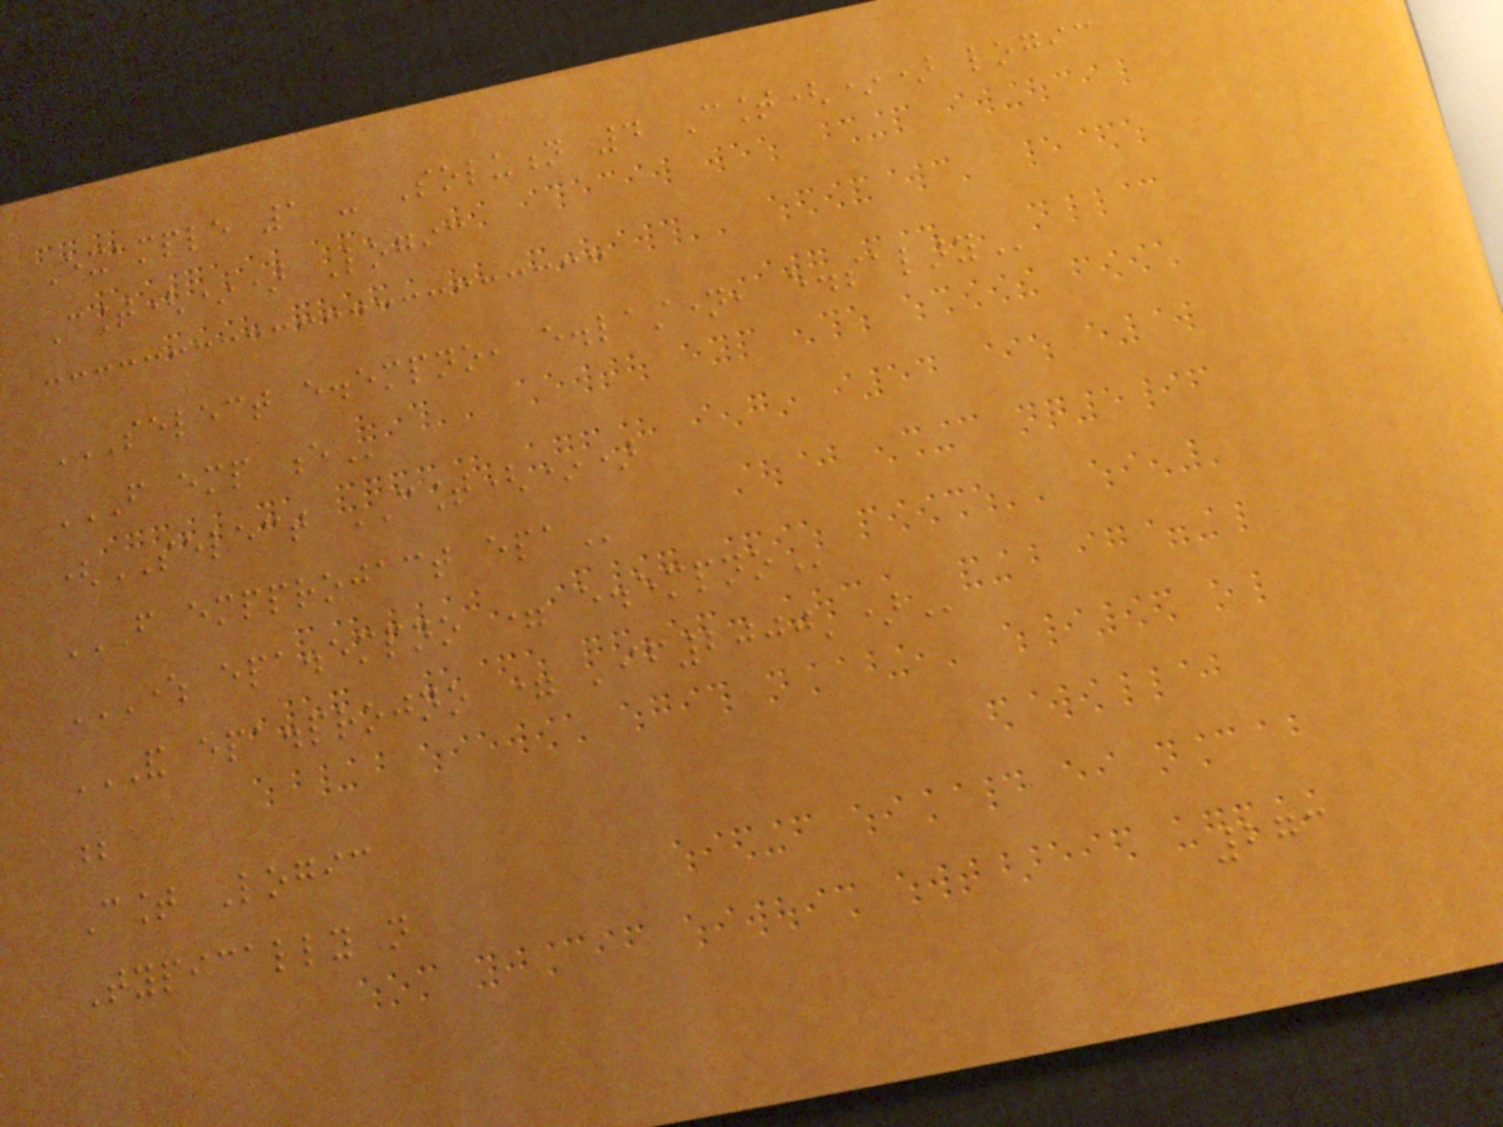Example 1 - Solution 4 Count(*) logic
Count(*) Logic
SELECT E.EMPNO, E.LASTNAME, E.SALARY
FROM EMP E
(SELECT COUNT(*)
FROM EMPPROJACT EPA
WHERE EPA.EMPNO = E.EMPNO
AND EPA.PROJNO = 'IF2000')
;
Count Logic
Typically not
273
